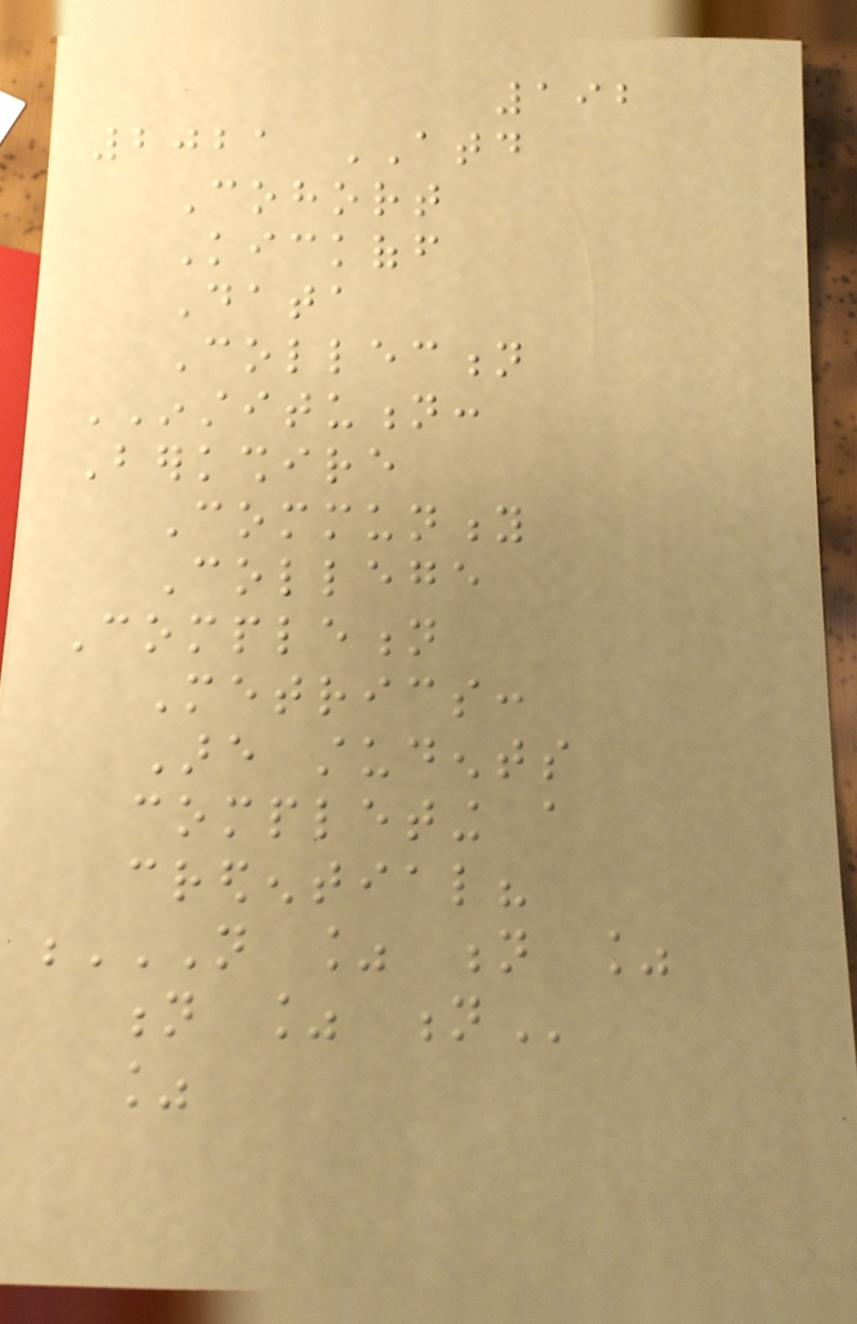192
2021 ATD
Cohort
Kickoff
Data
Collection
INSTITUTION:
Berkshire
Community
College
Completion
Metrics:
Are students
completing a
credential?
N % N %
N % N
%
